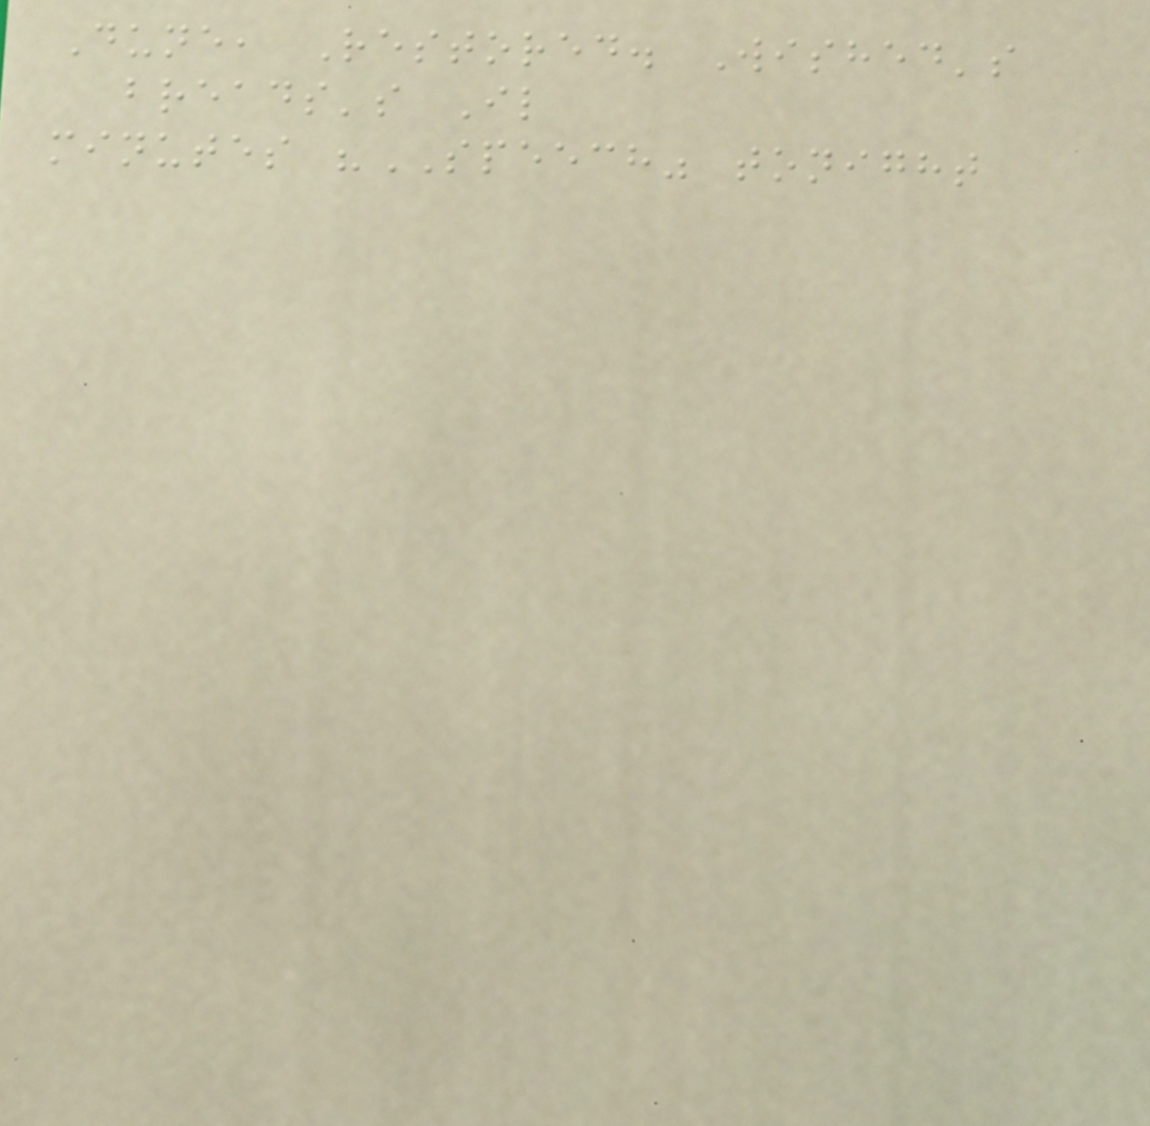Dune, Restored. Wished's
breads's Il
minutes "SPEECH" tonight
